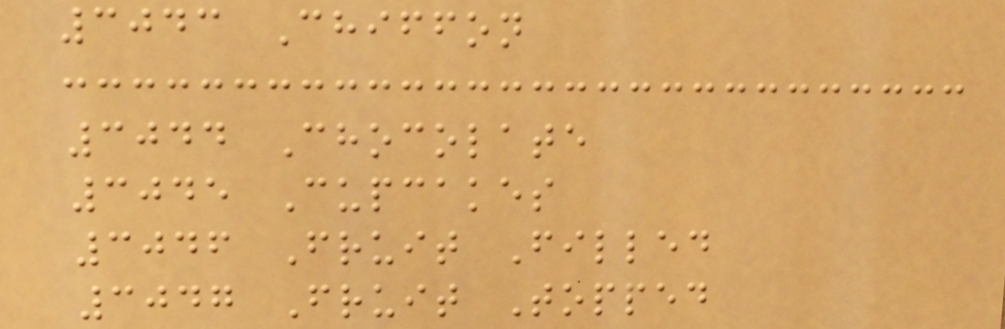3043 Chiffon
3044 Chocolate
3045 Cupcakes
3046 Fruit Filled
3047 Fruit Topped
